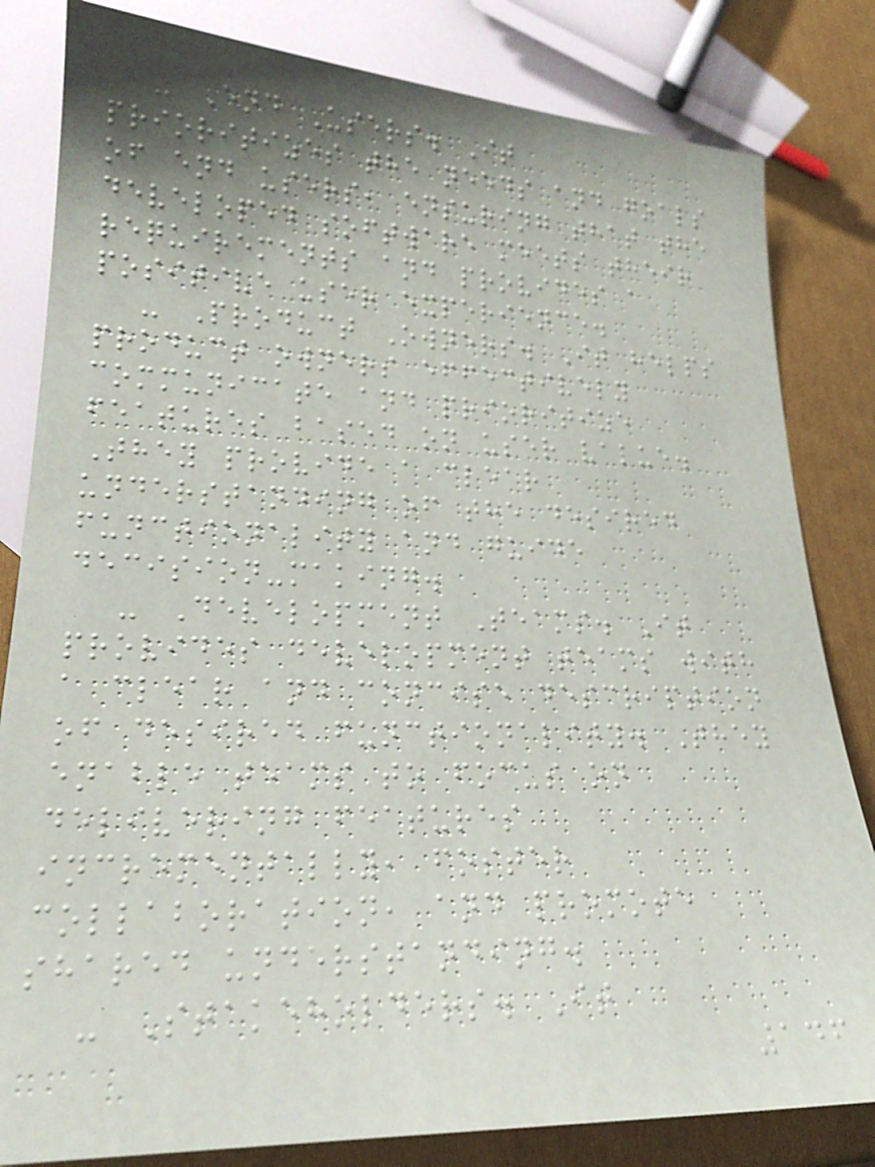- End Users. It
prioritizes the needs and goals
of end users, ensuring that the
developed software meets their
requirements and provides a
positive user experience.
- Product Owners. It helps
product owners effectively
communicate and prioritize
features based on user value.
They provide a clear
understanding of the desired
functionality and guide
decision-making.
- Development Teams. It
provides development teams with
a clear and concise description
of desired functionality. They
enable teams to focus on
delivering features
incrementally, foster
collaboration, and promote
shared understanding.
- Stakeholders. It
146
